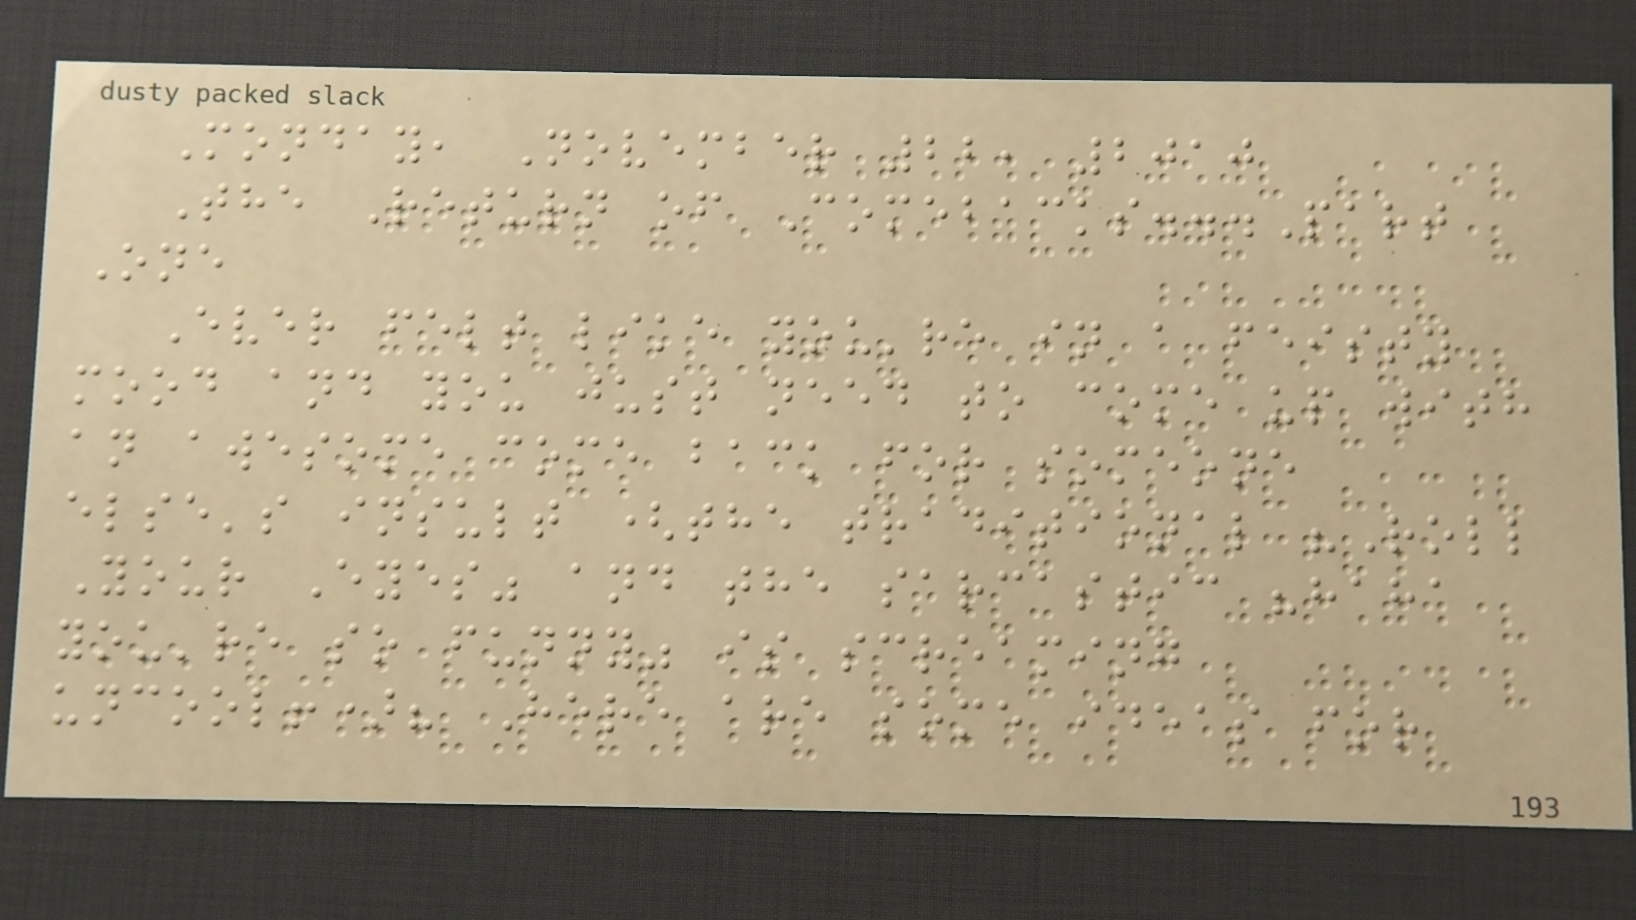Monday, November 22, 2010
The Return of Comebacks...Part
One
Ever felt like you're in a feisty
mood and you just need to come up with
an awesome come back for someone
else's insult (the traditional "Roll
Your Eyes" and the sarcastic "haha
you're so funny" is screaming
uncool!)? Here are some ideas for
